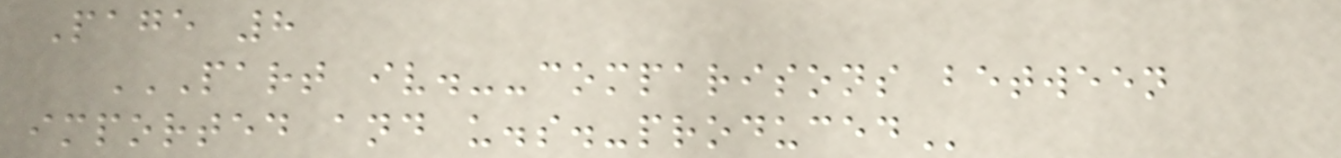Page 8
PART IV.--COMPARISONS BETWEEN
IMPORTED AND U.S.-PRODUCED
